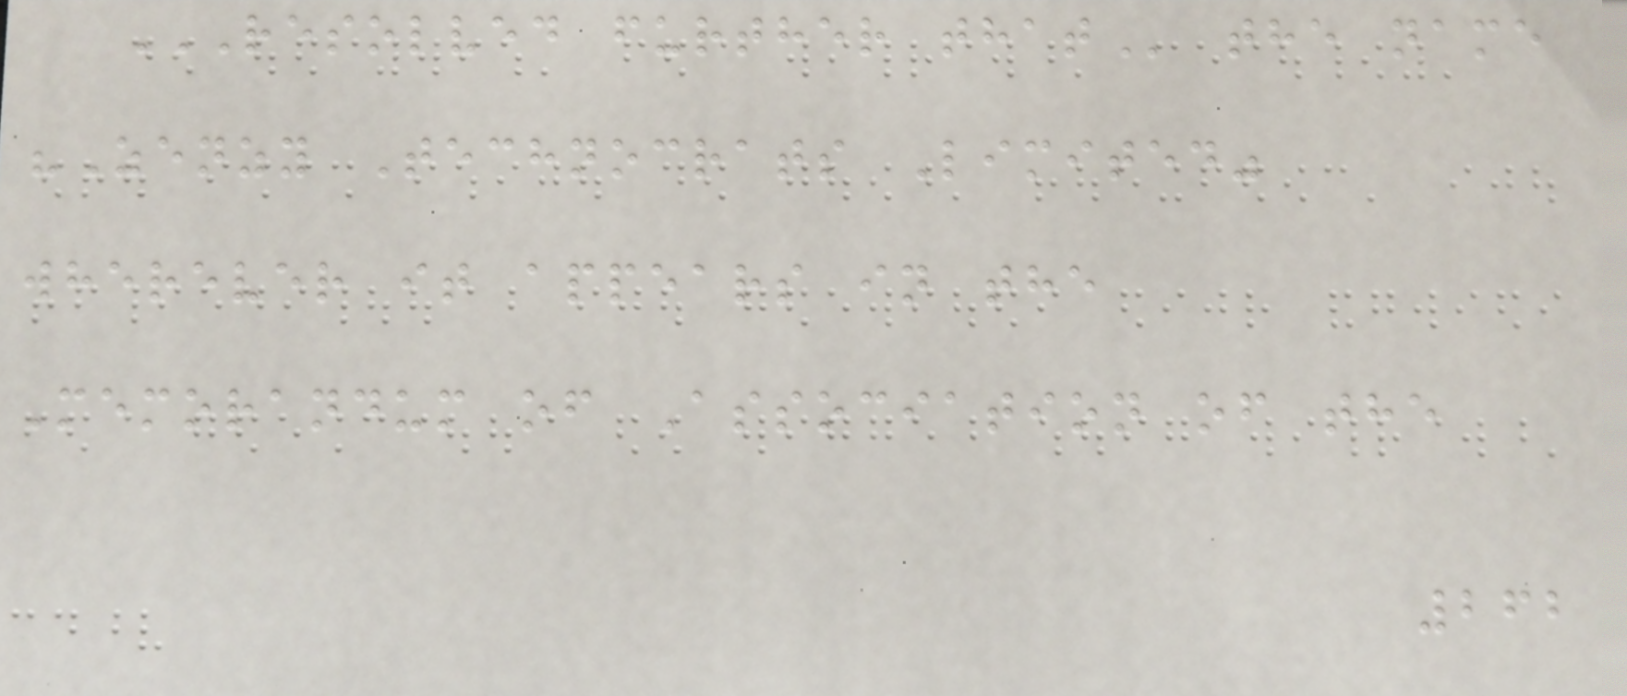RESOLVED FURTHER THAT the name
"Zenzy Technocrats Limited"
wherever it appears in the
Memorandum of Association of the
262
